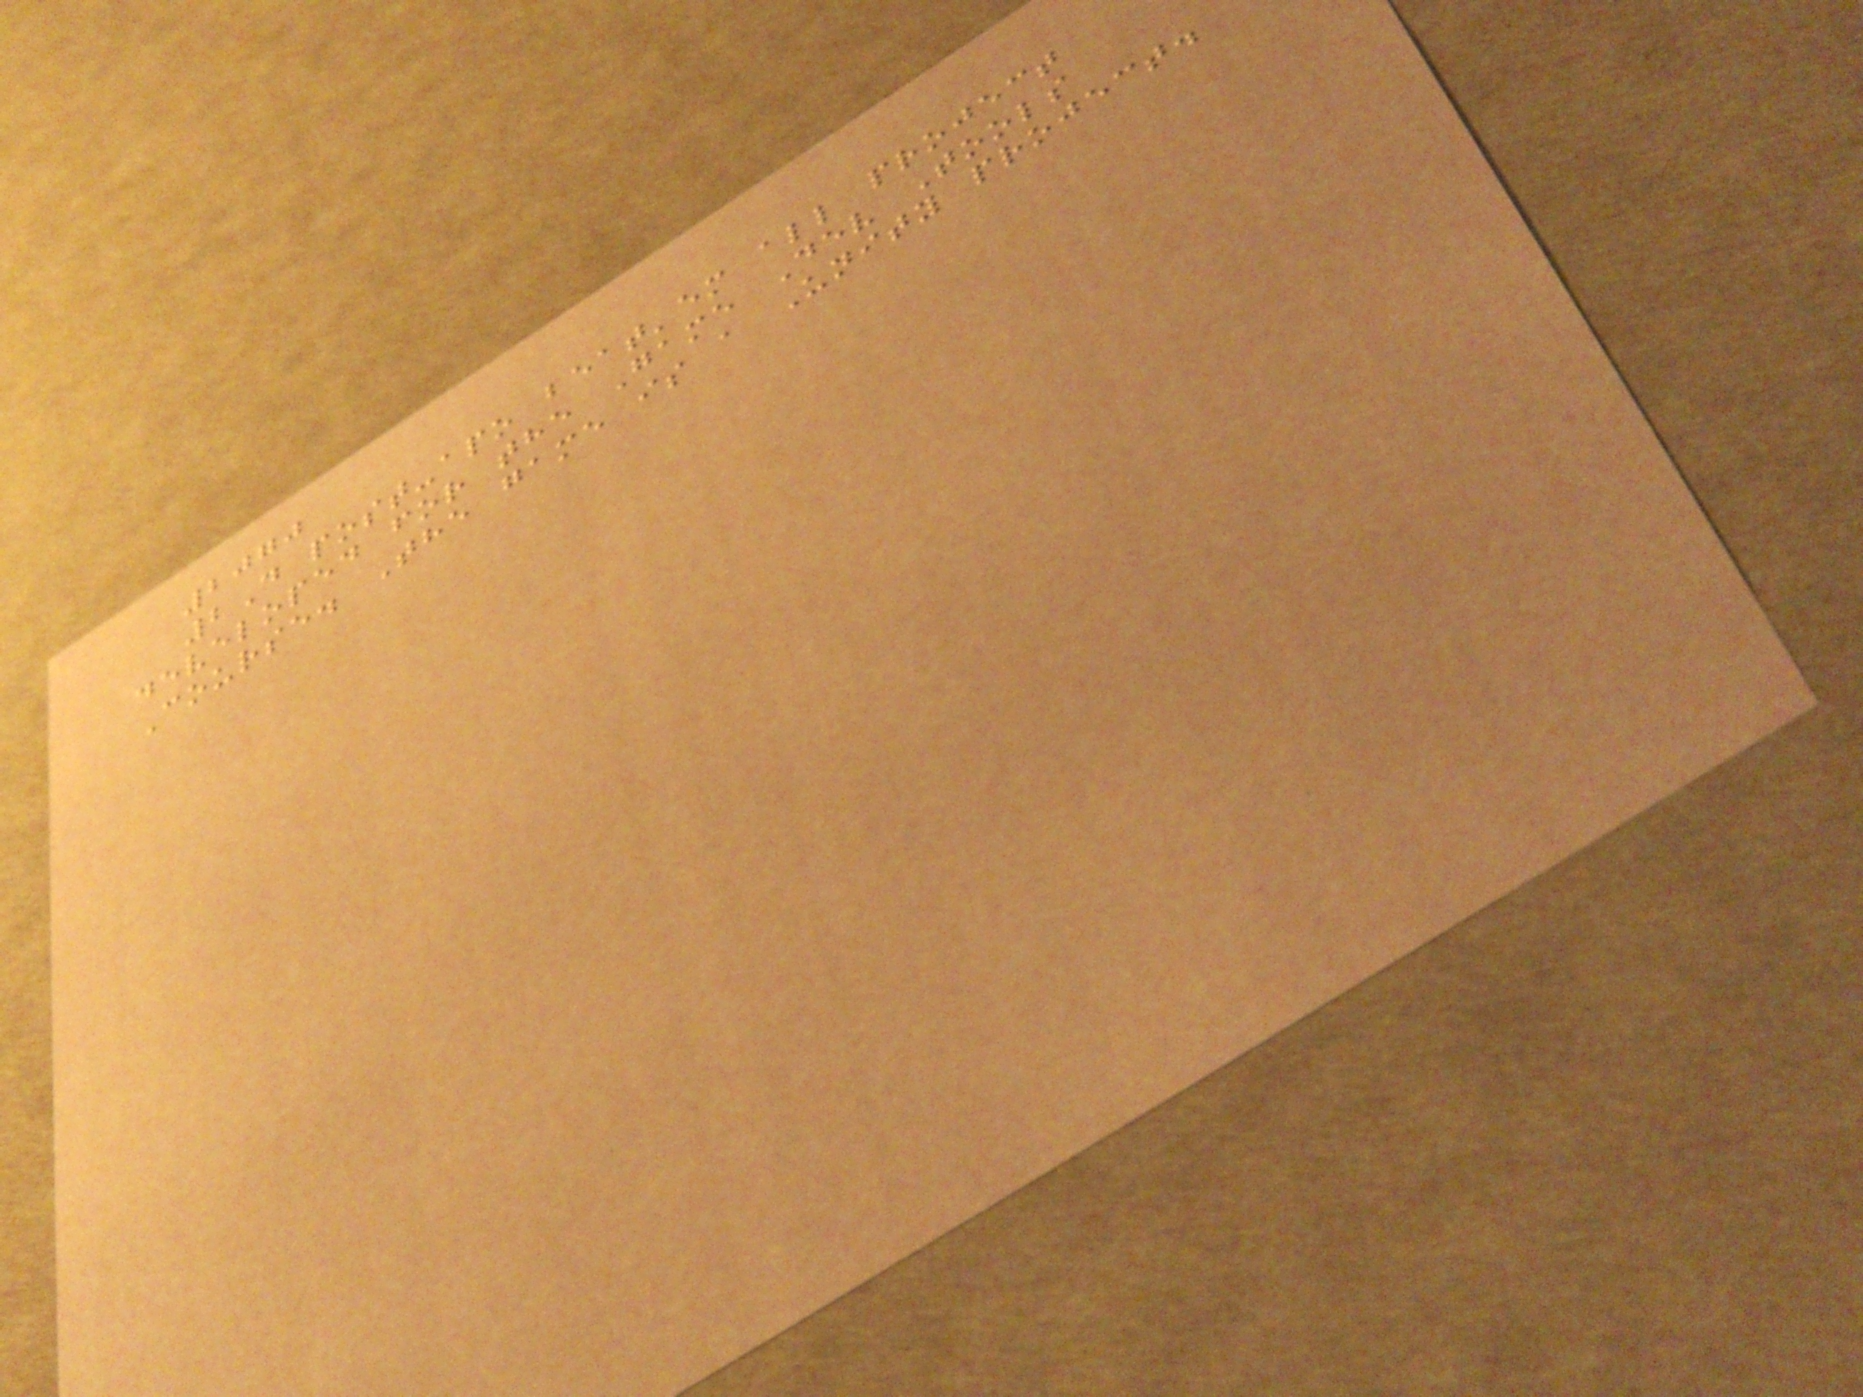2070
2D post-apo beat'em all project
developed for the Game Dev Tools
Course. The game is a Unity project.
